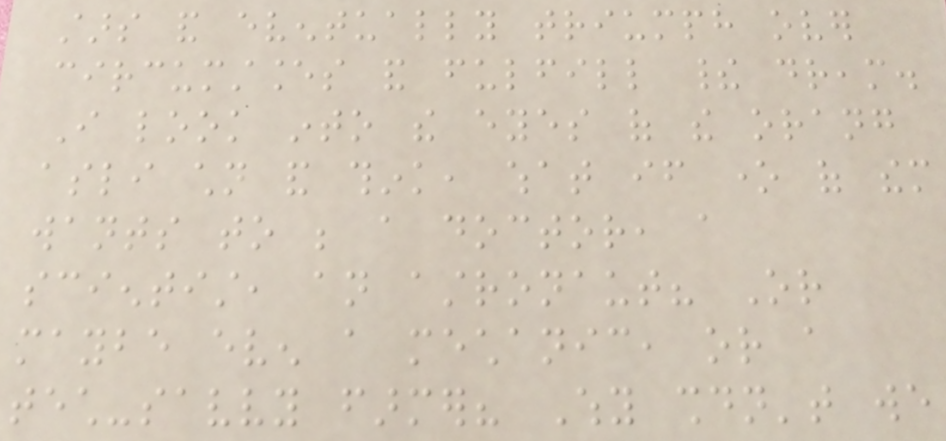stars and eventually triumph over
circumstances and fulfill their dream.
I look into the eyes of the orang
asli children and think, what if one of them
wants to be a doctor, a
scientist, an astronaut? Or
maybe even a mechanic, or a
tech-savvy farmer? Why shouldn't we
